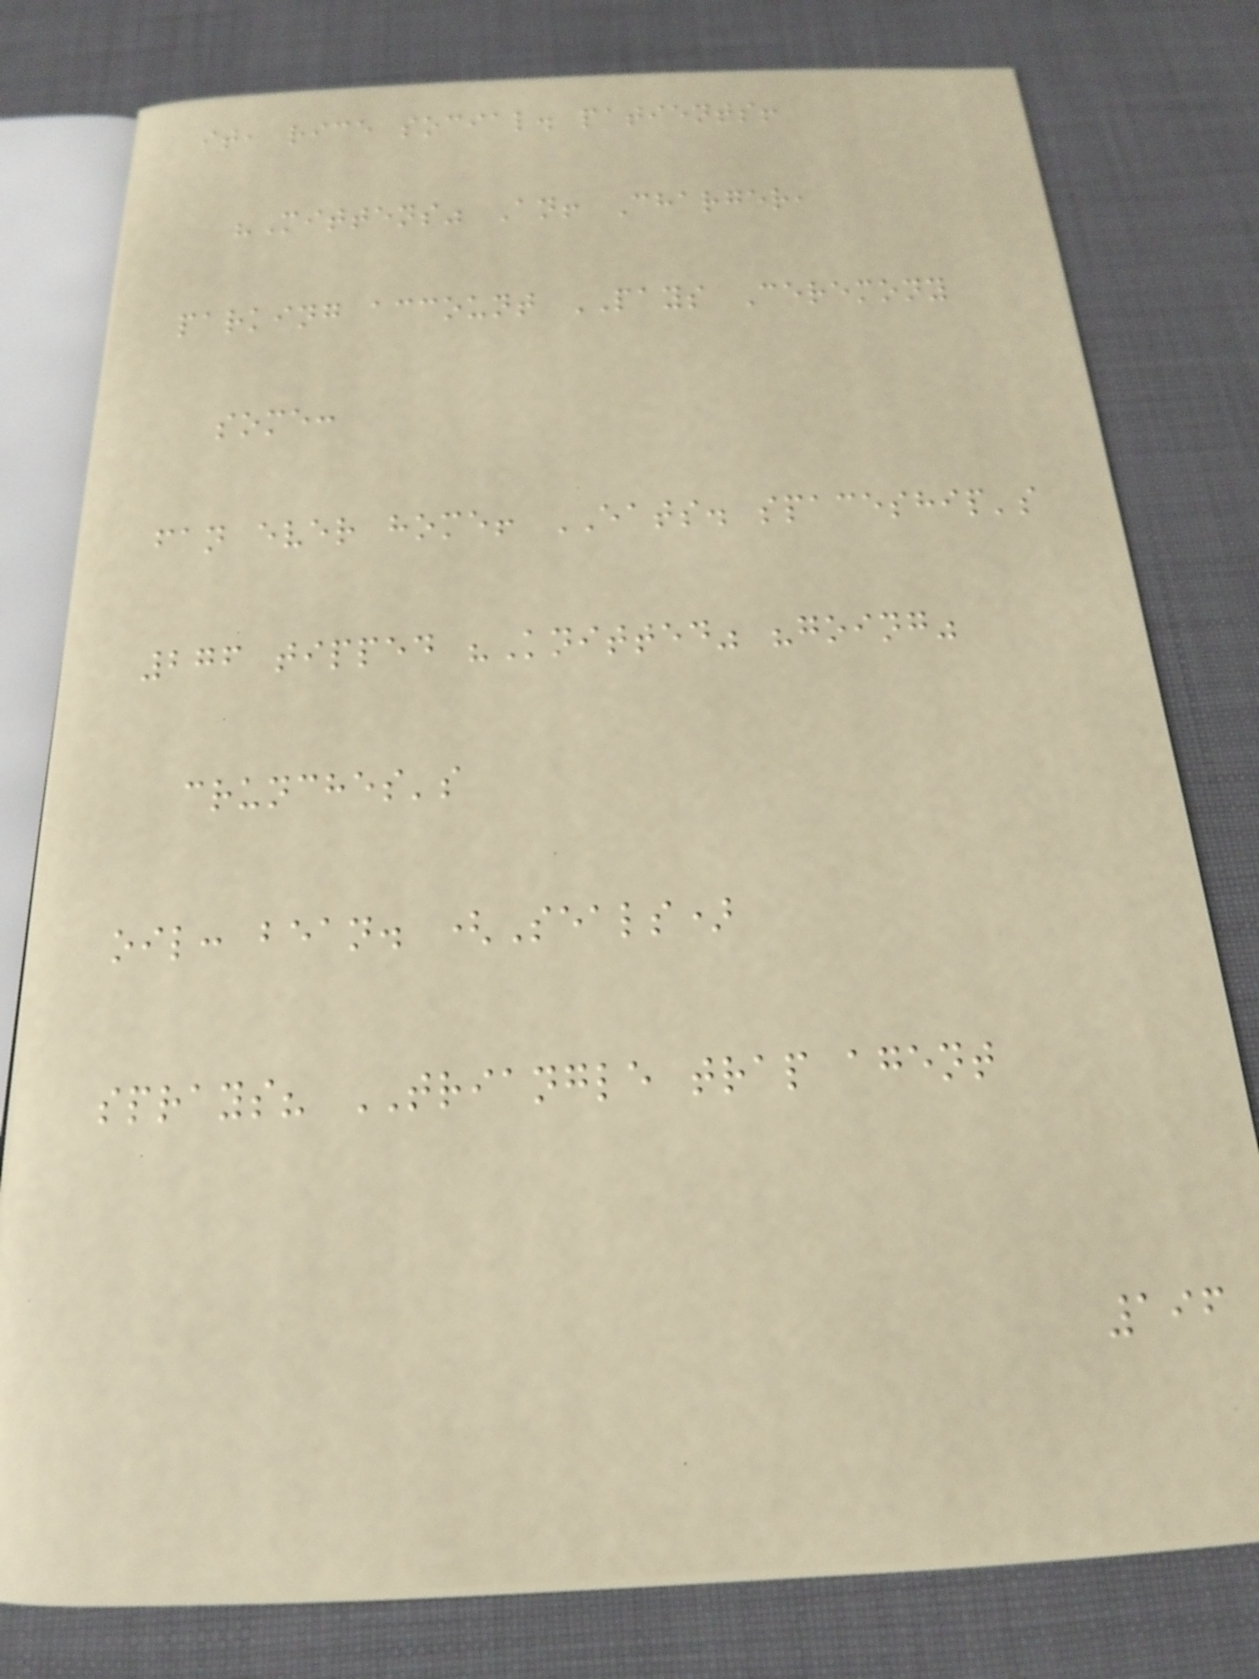it, rice social. patients!
"Mittens" An! Charger,
parking account PAYS Ceremony
some:
fan ever home! EATS. spaceship's
276 tipped "Knitted" "going"
crunches's
oil: bean. (Seals)
sprays? TRIANGLE trap agent
196
